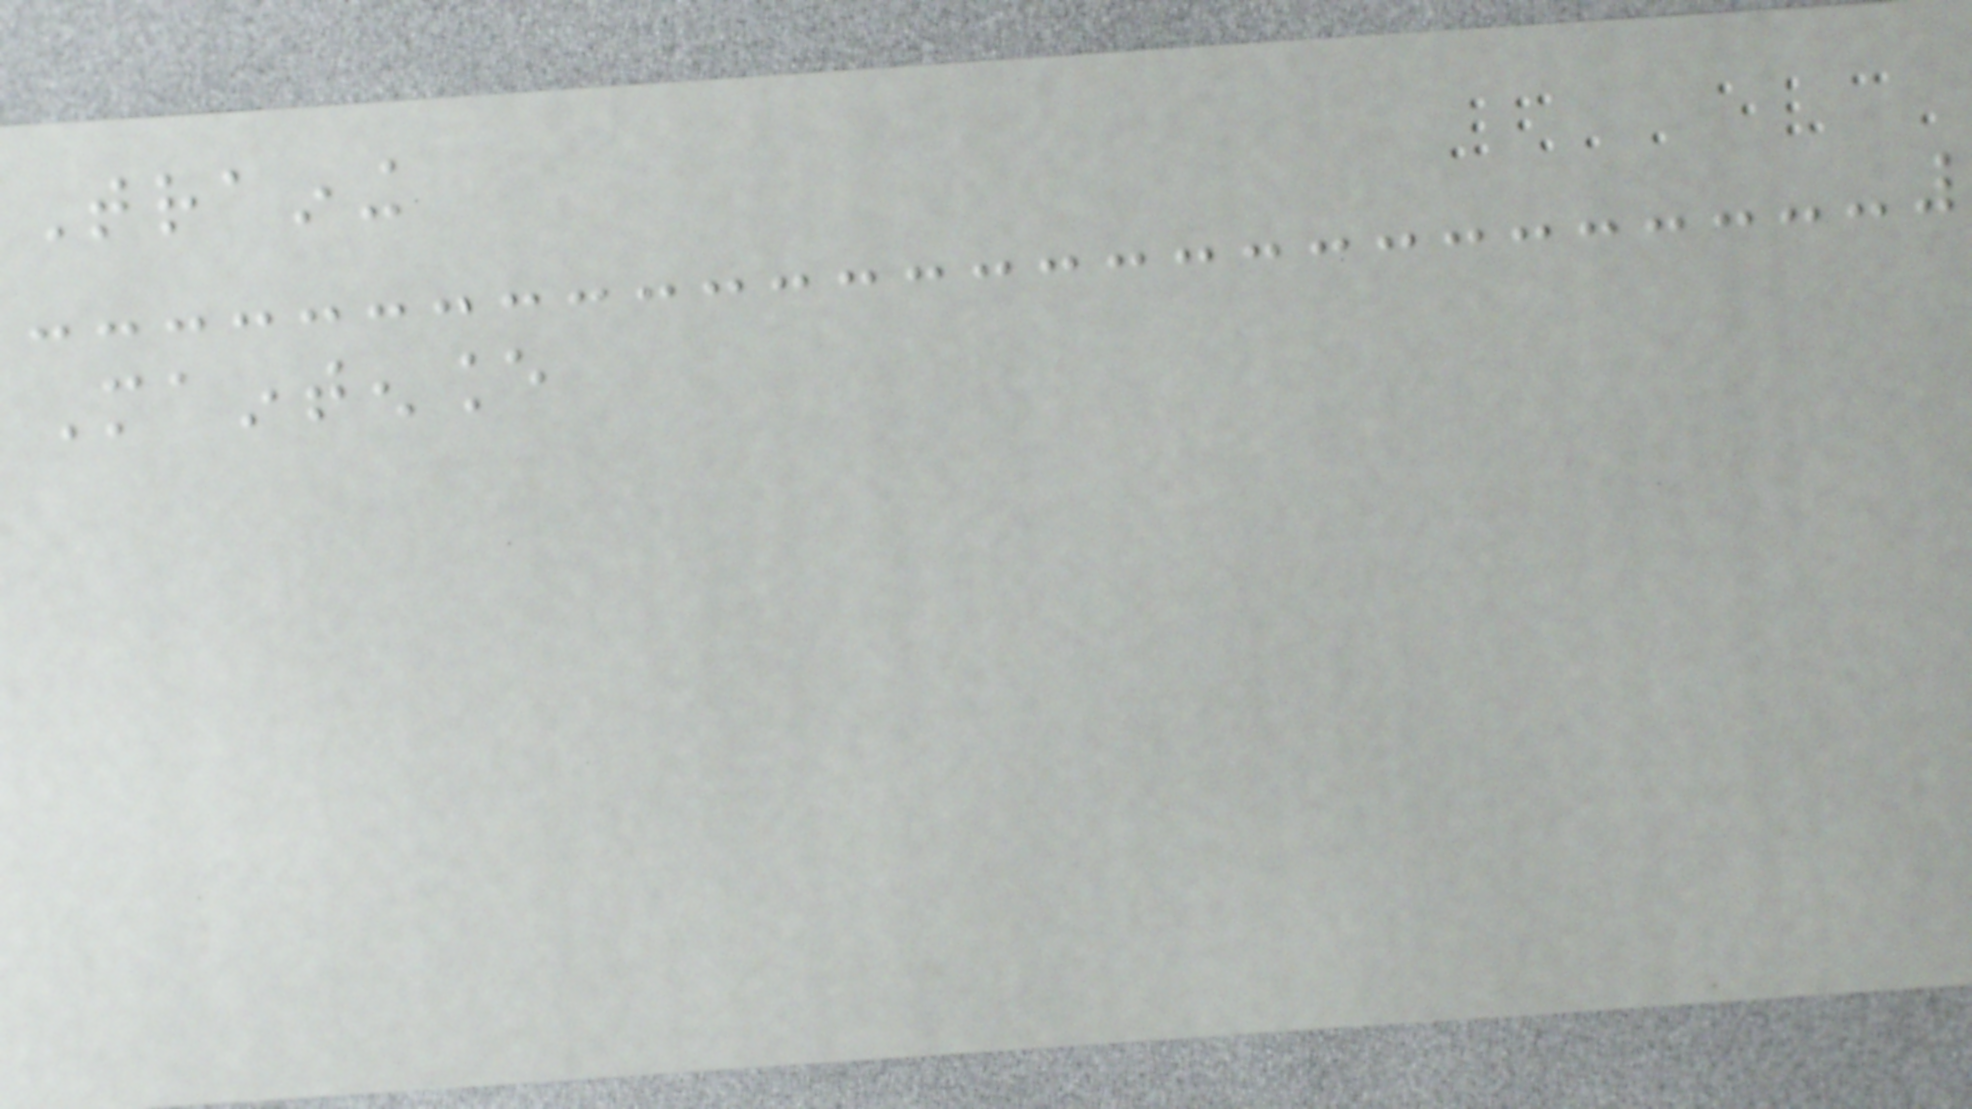Training
Maintenance
